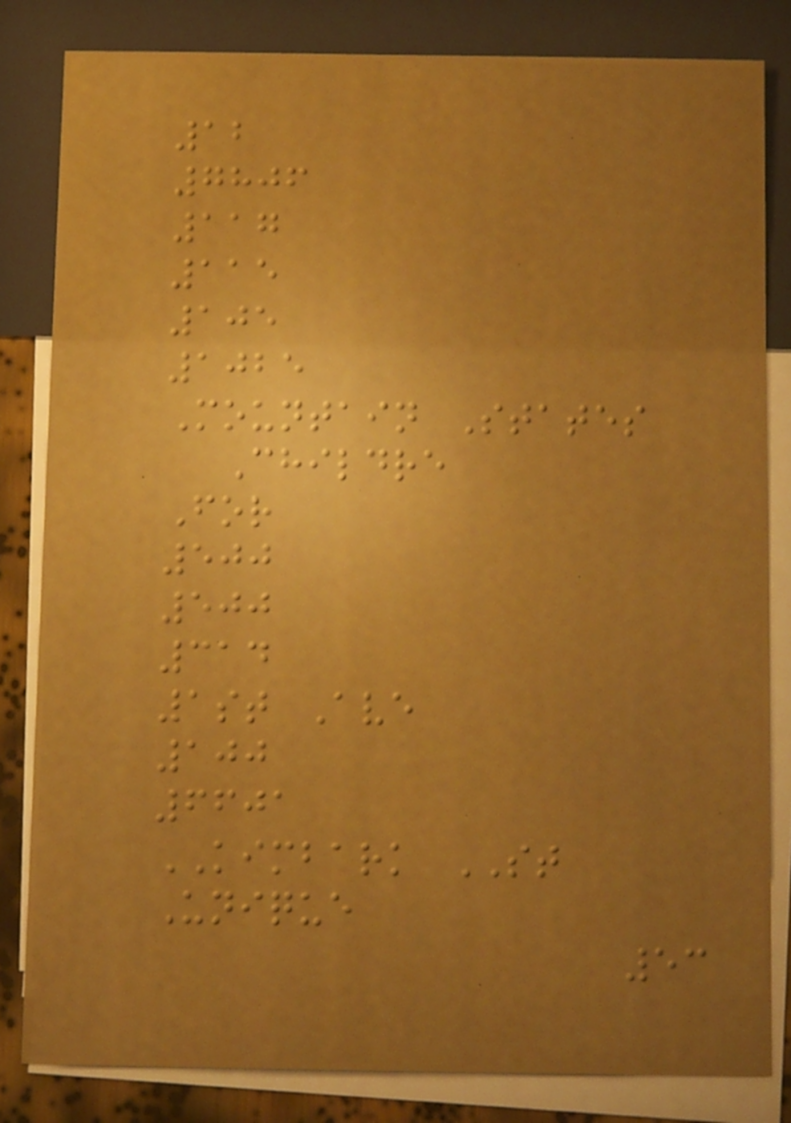12
7806
117
115
105
1025
Mountain States
Childre
For
500
500
314
1st Ave
100
6601
KIMBARK ST
Unique
53
